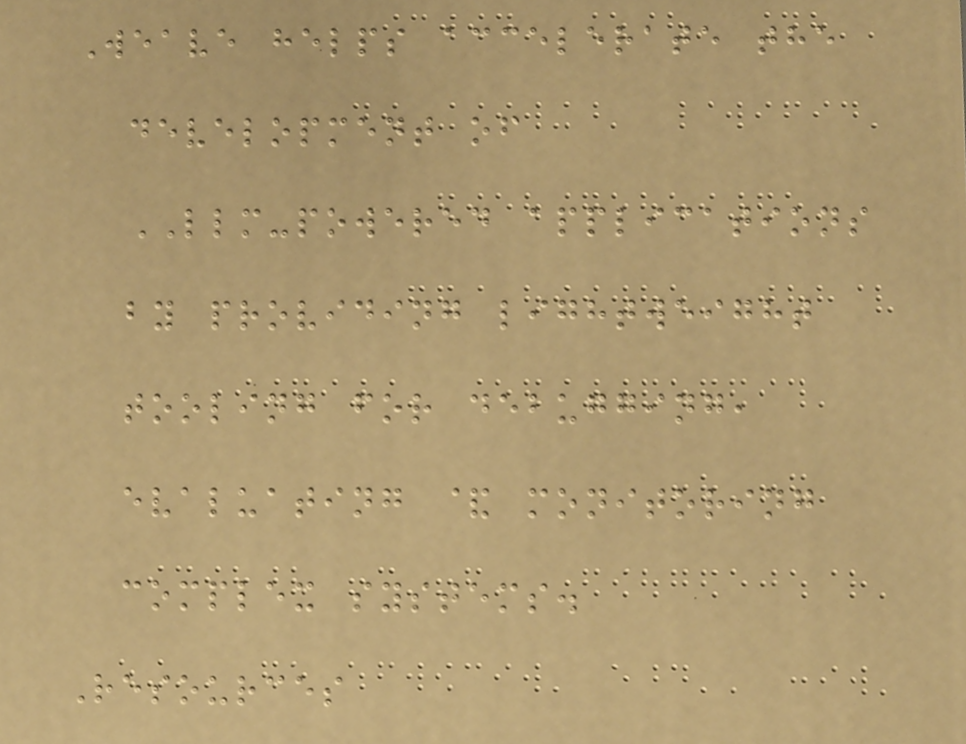Weave helps accelerate the
development of
LLM-powered applications
by providing lightweight
tooling for debugging,
evaluating & monitoring
complex systems.
Resources
